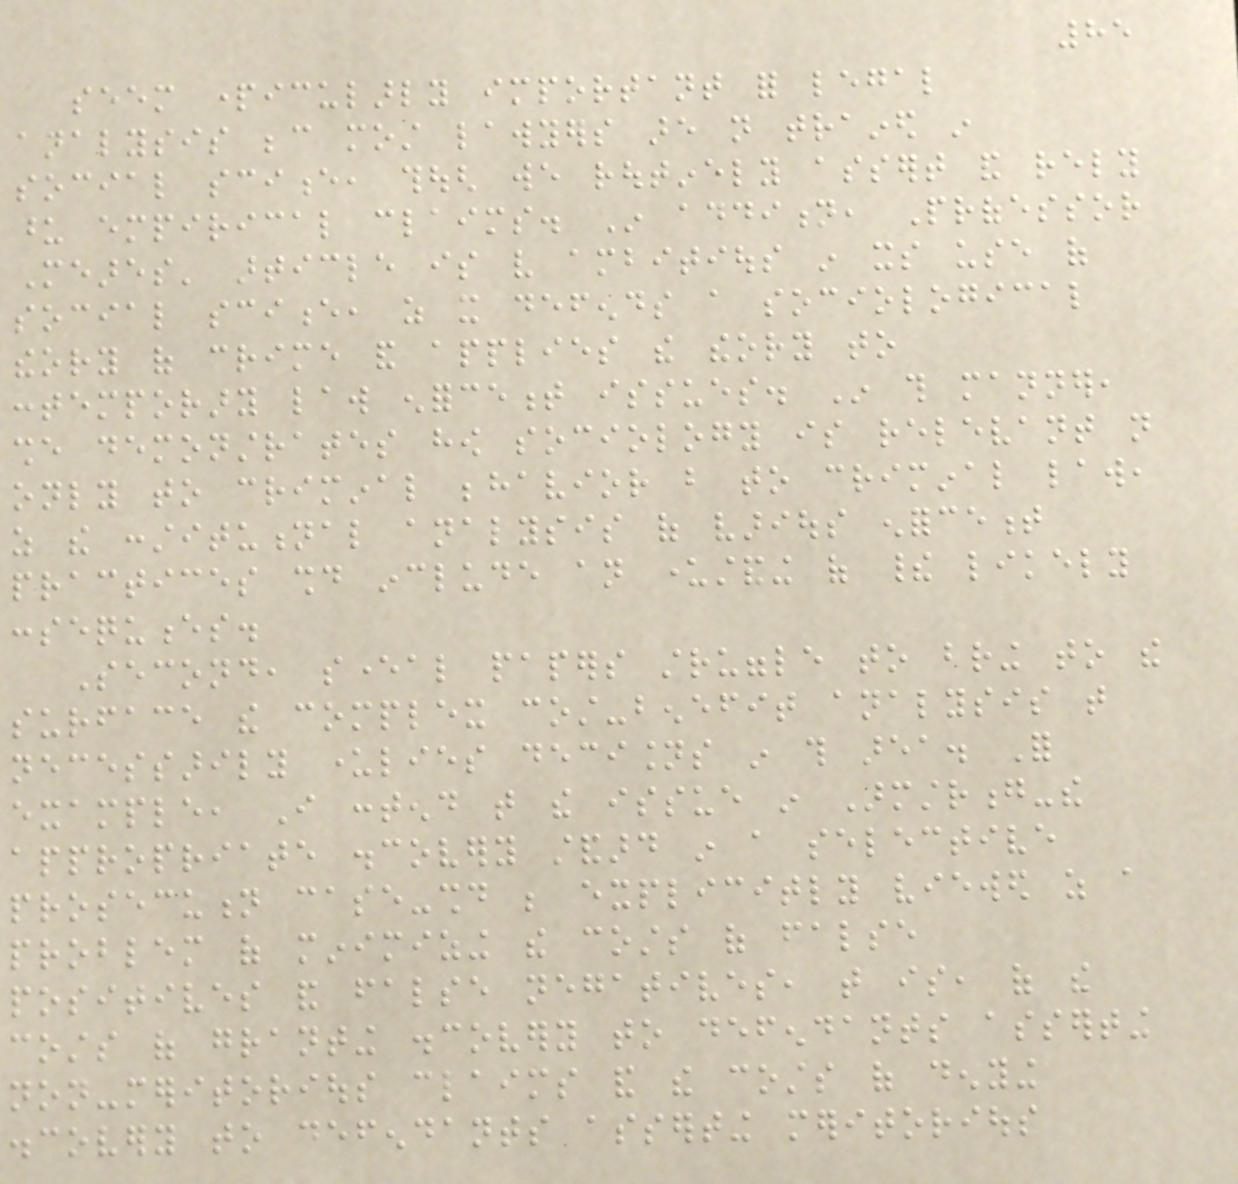85
seem particularly important for legal
analysis because most lawyers are not trained in
social science, though we routinely assert and rely
upon empirical claims. In addition, Professor
Meares' article is very ambitious in its use of
social science, as it defends a sociological
theory of crime and applies the theory to
contemporary law enforcement issues. In this manner,
she demonstrates how sociology is relevant not
only to criminal behavior but to criminal law,
as the constitutional analysis of various enforcement
practices should include an understanding of their likely
consequences.
Second, several papers struggle to bring to the
surface the complex cost-benefit analysis that
necessarily underlies decisions in this area. For
example, I contend that the issue in Armstrong-the
appropriate discovery standard in a selective
prosecution case-should be explicitly viewed as a
problem of minimizing the costs of false
positives and false negatives, that is, of the
costs of granting discovery to defendants asserting
non-meritorious claims and the costs of denying
discovery to defendants asserting meritorious
